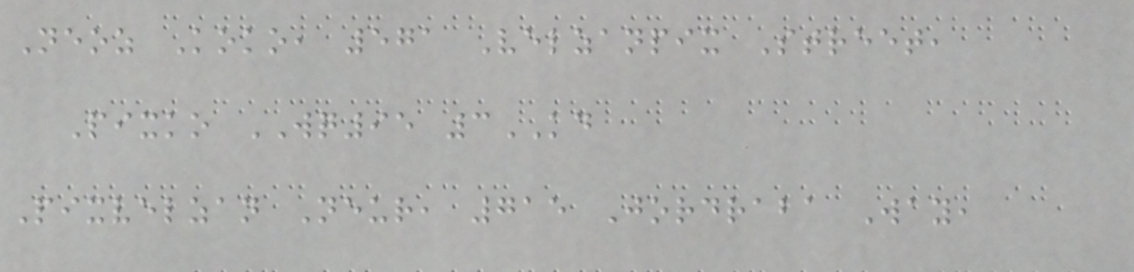Neoz Koko, 571 Velzanpix Street,
Pixko WQ95 3KD
Pixvelzan Neur, 715 Jordraba Way,
